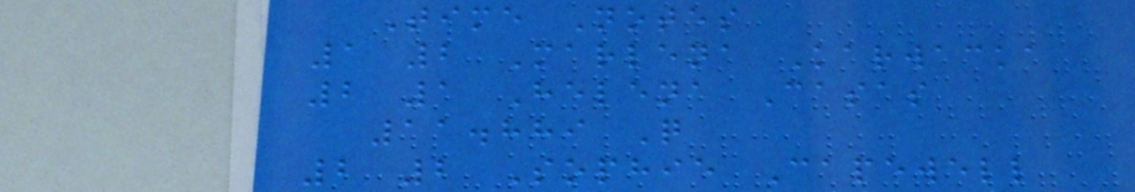Time Notes
1 2 Marlena Karwacka
2 1 Helena Casas
11.889 Q
2 2 Sophie Capewell
